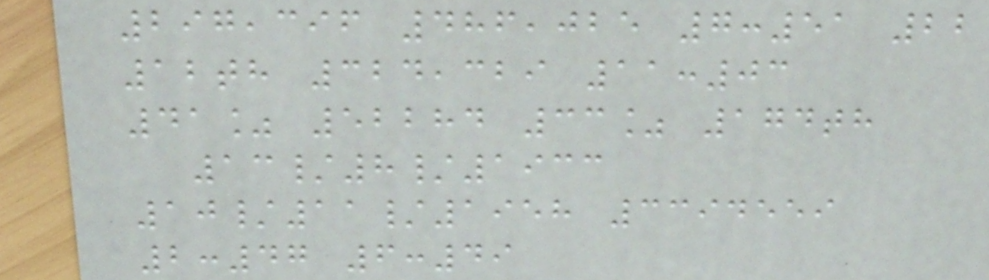297,396 486,025 7:51 22
12th 324,329 11:03
41% 52284 33% 174th
13/8/1933
10/11/1958 3394559
2:47 6:49
